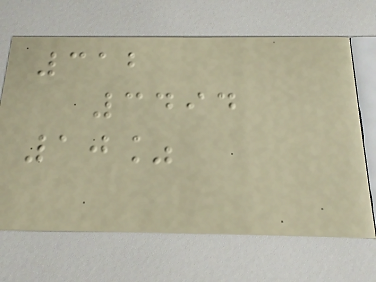312
3494
10%
